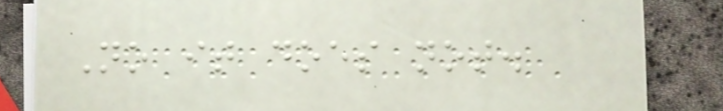No it does not.
